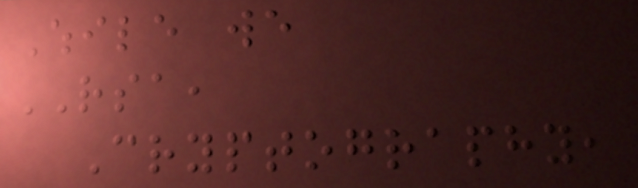While we
RSA,
Cryptography,
